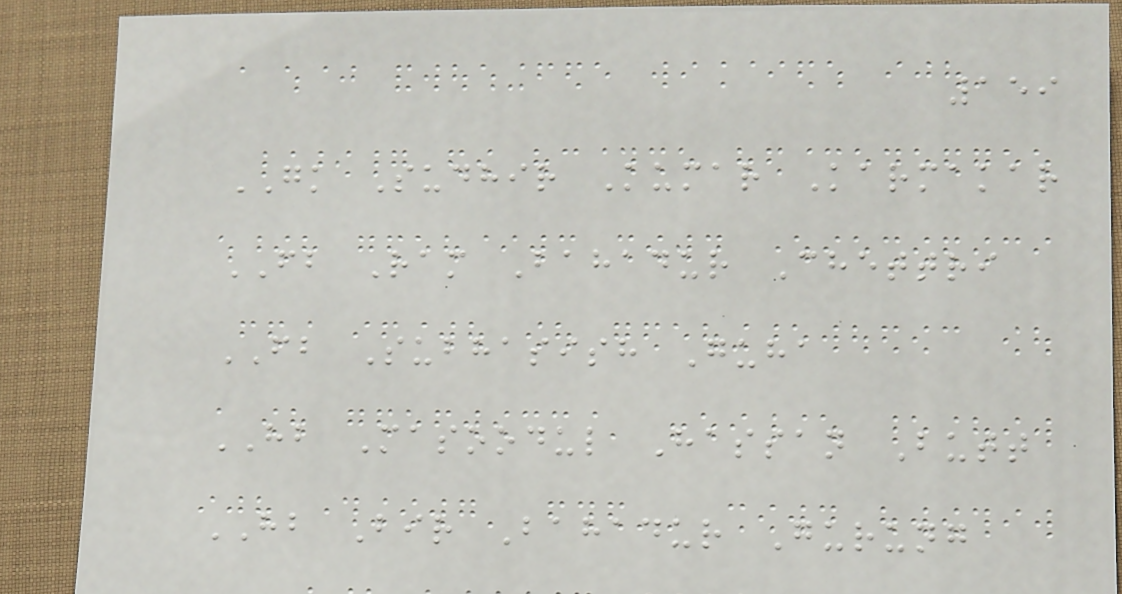159
GK Sudhir Kumar Karmakar
FB Ram Bahadur Chettri
FB Subhasish Guha
HB Masoodul Hassan Butt
HB Bir Bahadur Gurung
